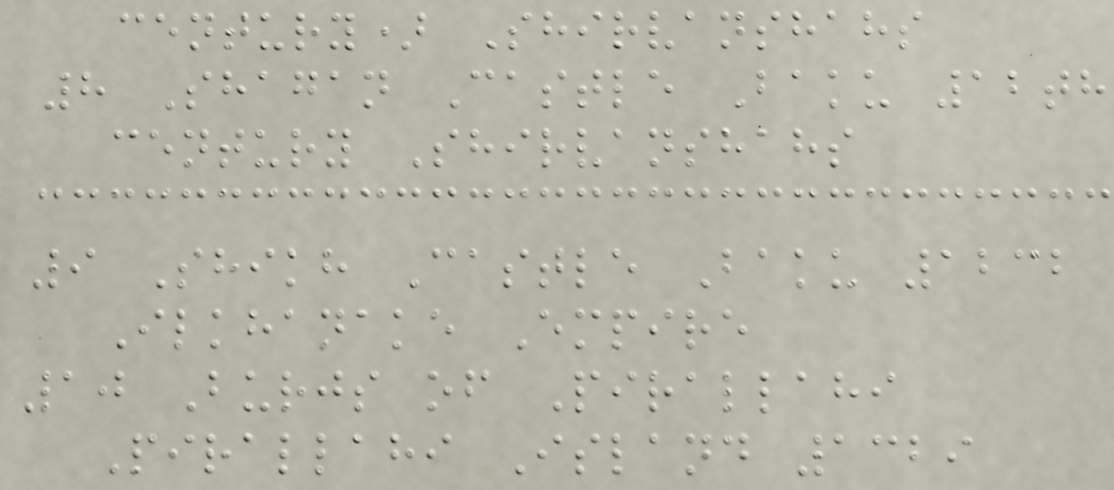century) Shirvanshahs
8 Shagan Castle Baku 12th
century Shirvanshahs
9 Shikh Castle Baku 1232
Ilkhanake Empire
10 Burjs of Pirallahi
Pirallahi Island 1329
